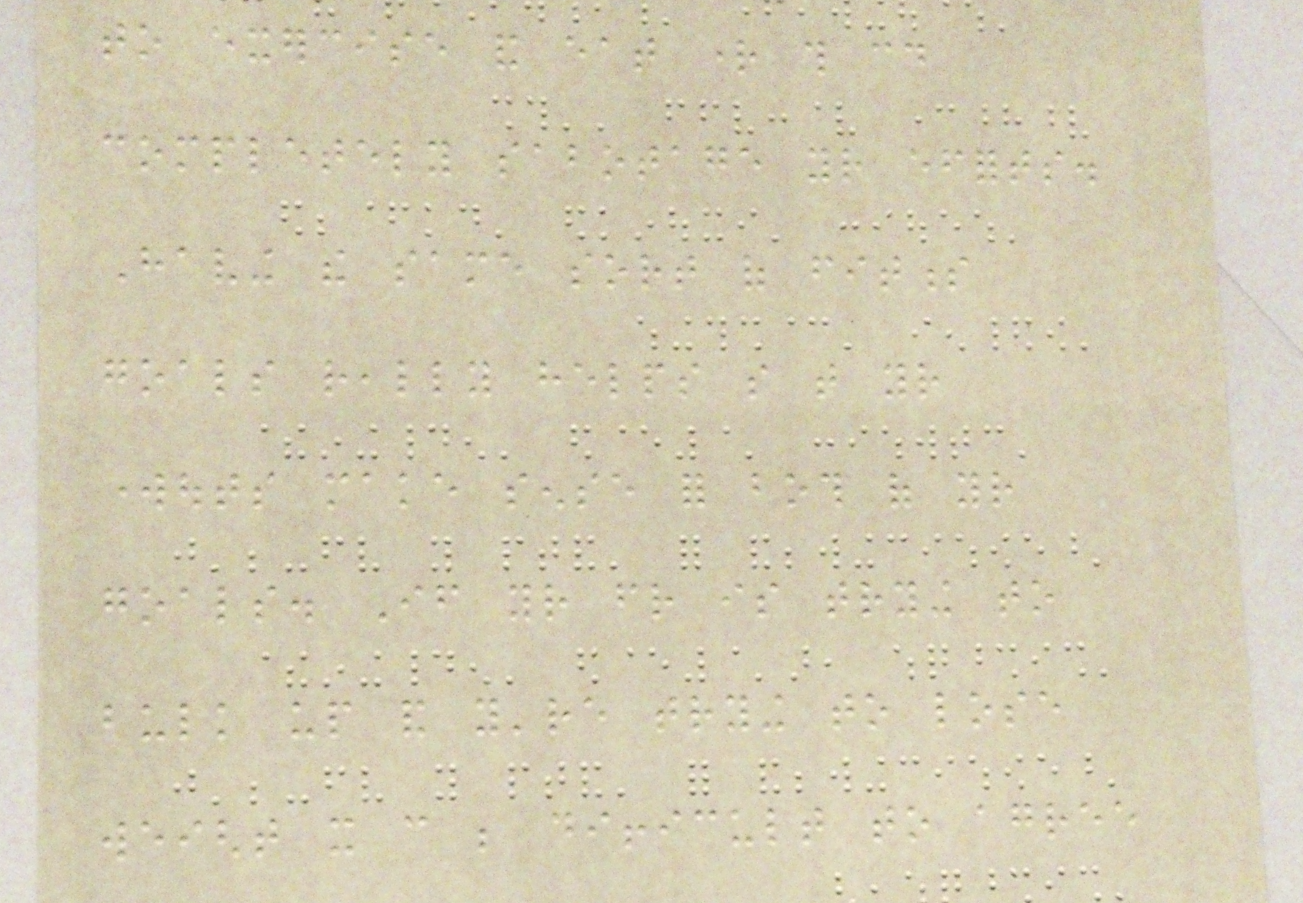to exercise and eat right this could
completely sabotage your efforts.
Having the same sort of fitness
goals really helps so that your
workouts make sense for both of your
goals. If your friend is trying to
bulk up and you're trying to lose
weight it can be difficult to agree
